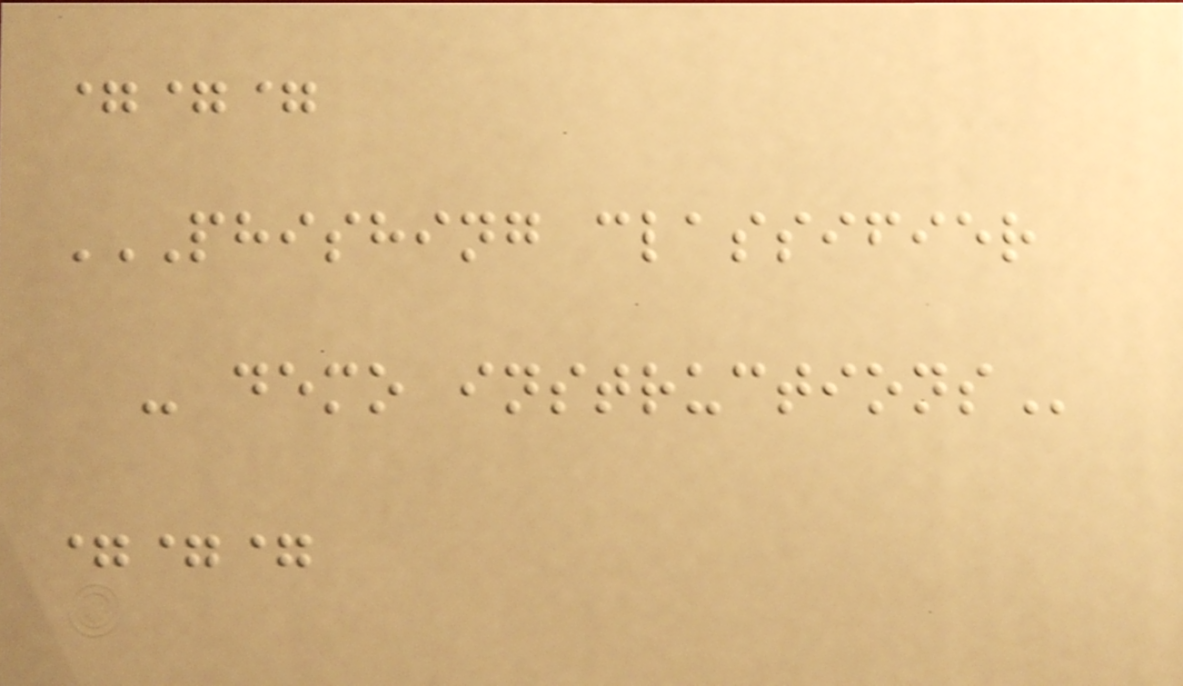===
PHISHING CLASSIFIER
- DEMO INSTRUCTIONS
===
